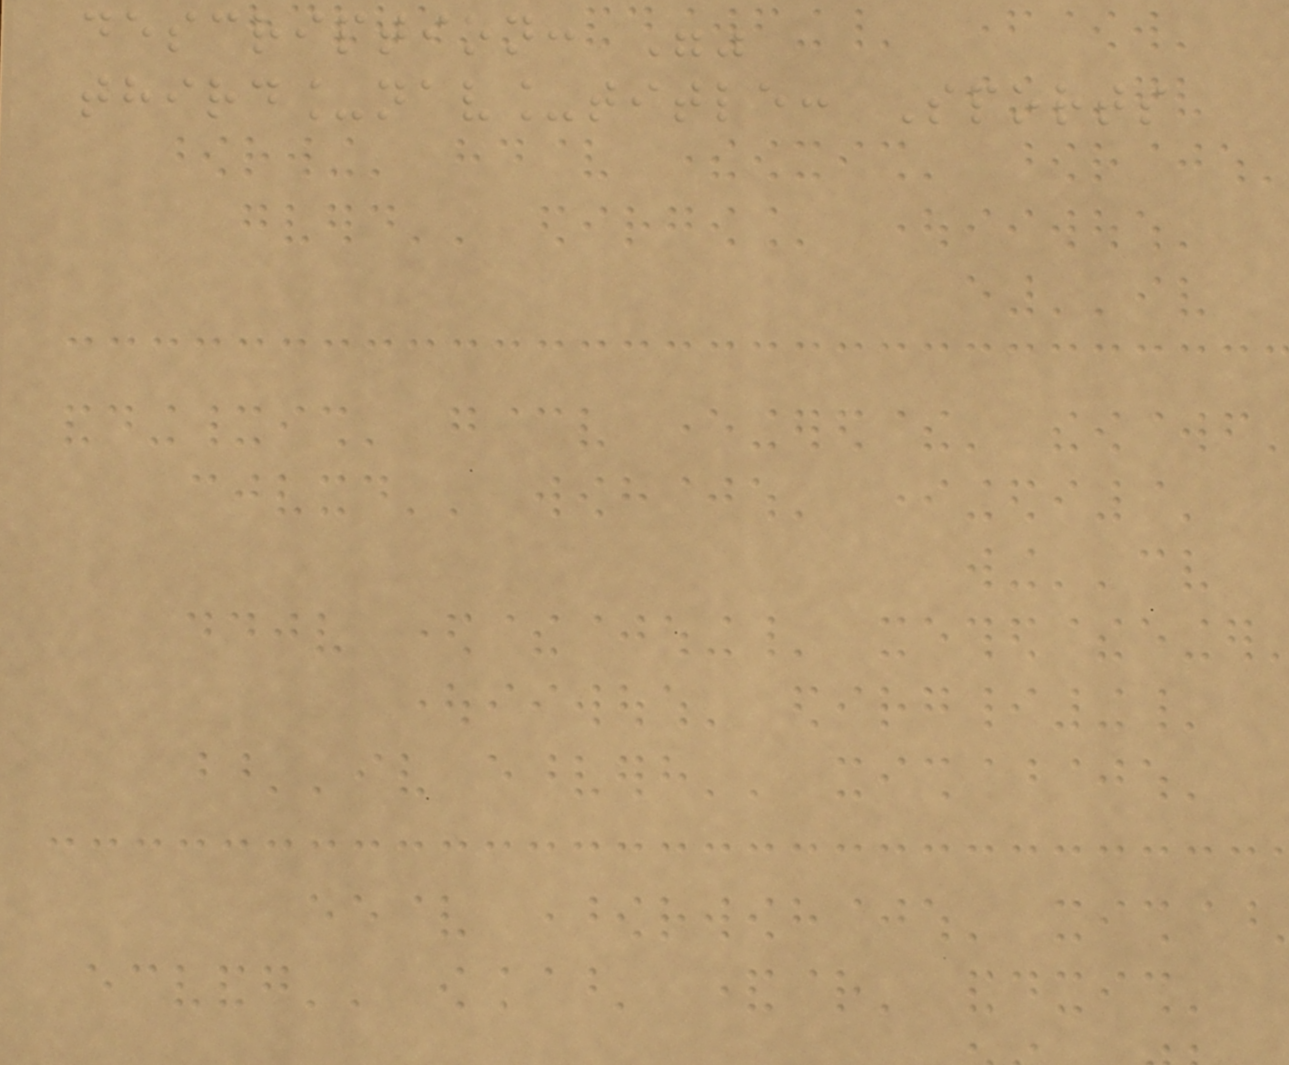description: ""
third_nav_title: Sports
